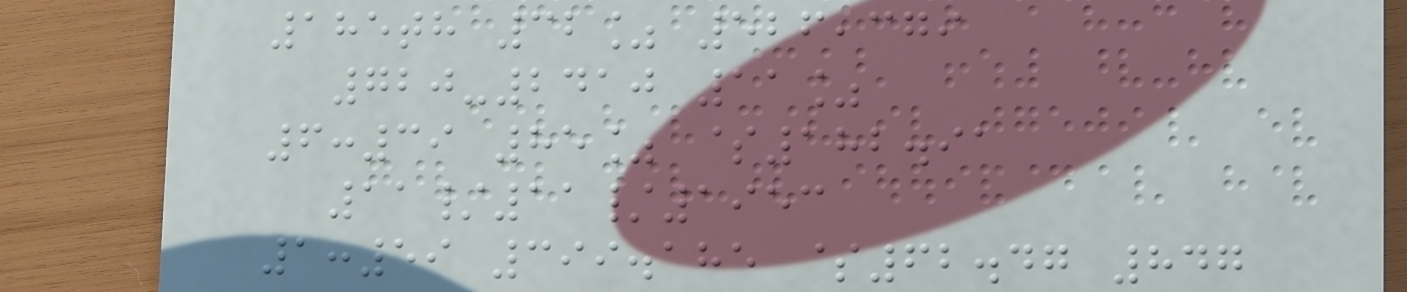185th 32% 526,379
720-2410 11%
6:39 85% $182.91
11/11/1953
1:59 399.185 $62.47 847
